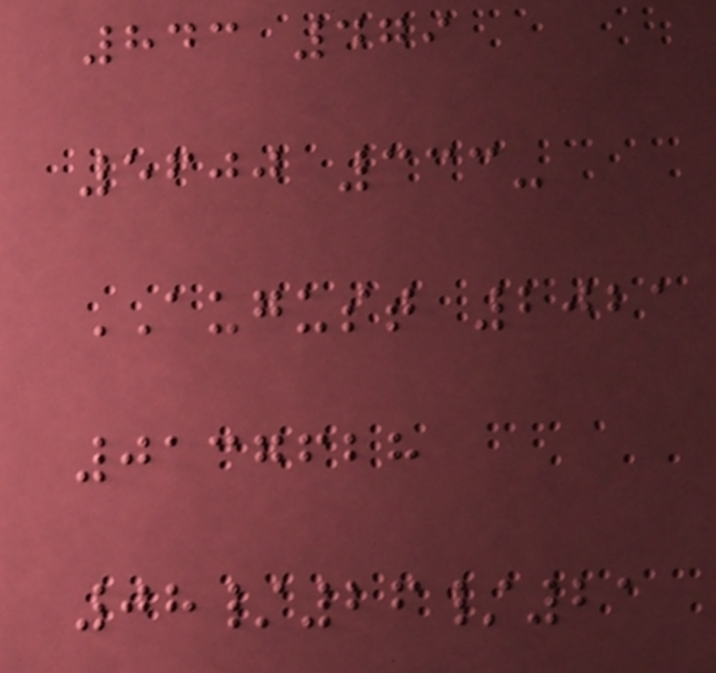843 479
5600 333-
AUGUST 2021
0137628
08/26/21
